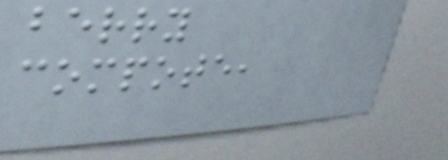berry
compote,
